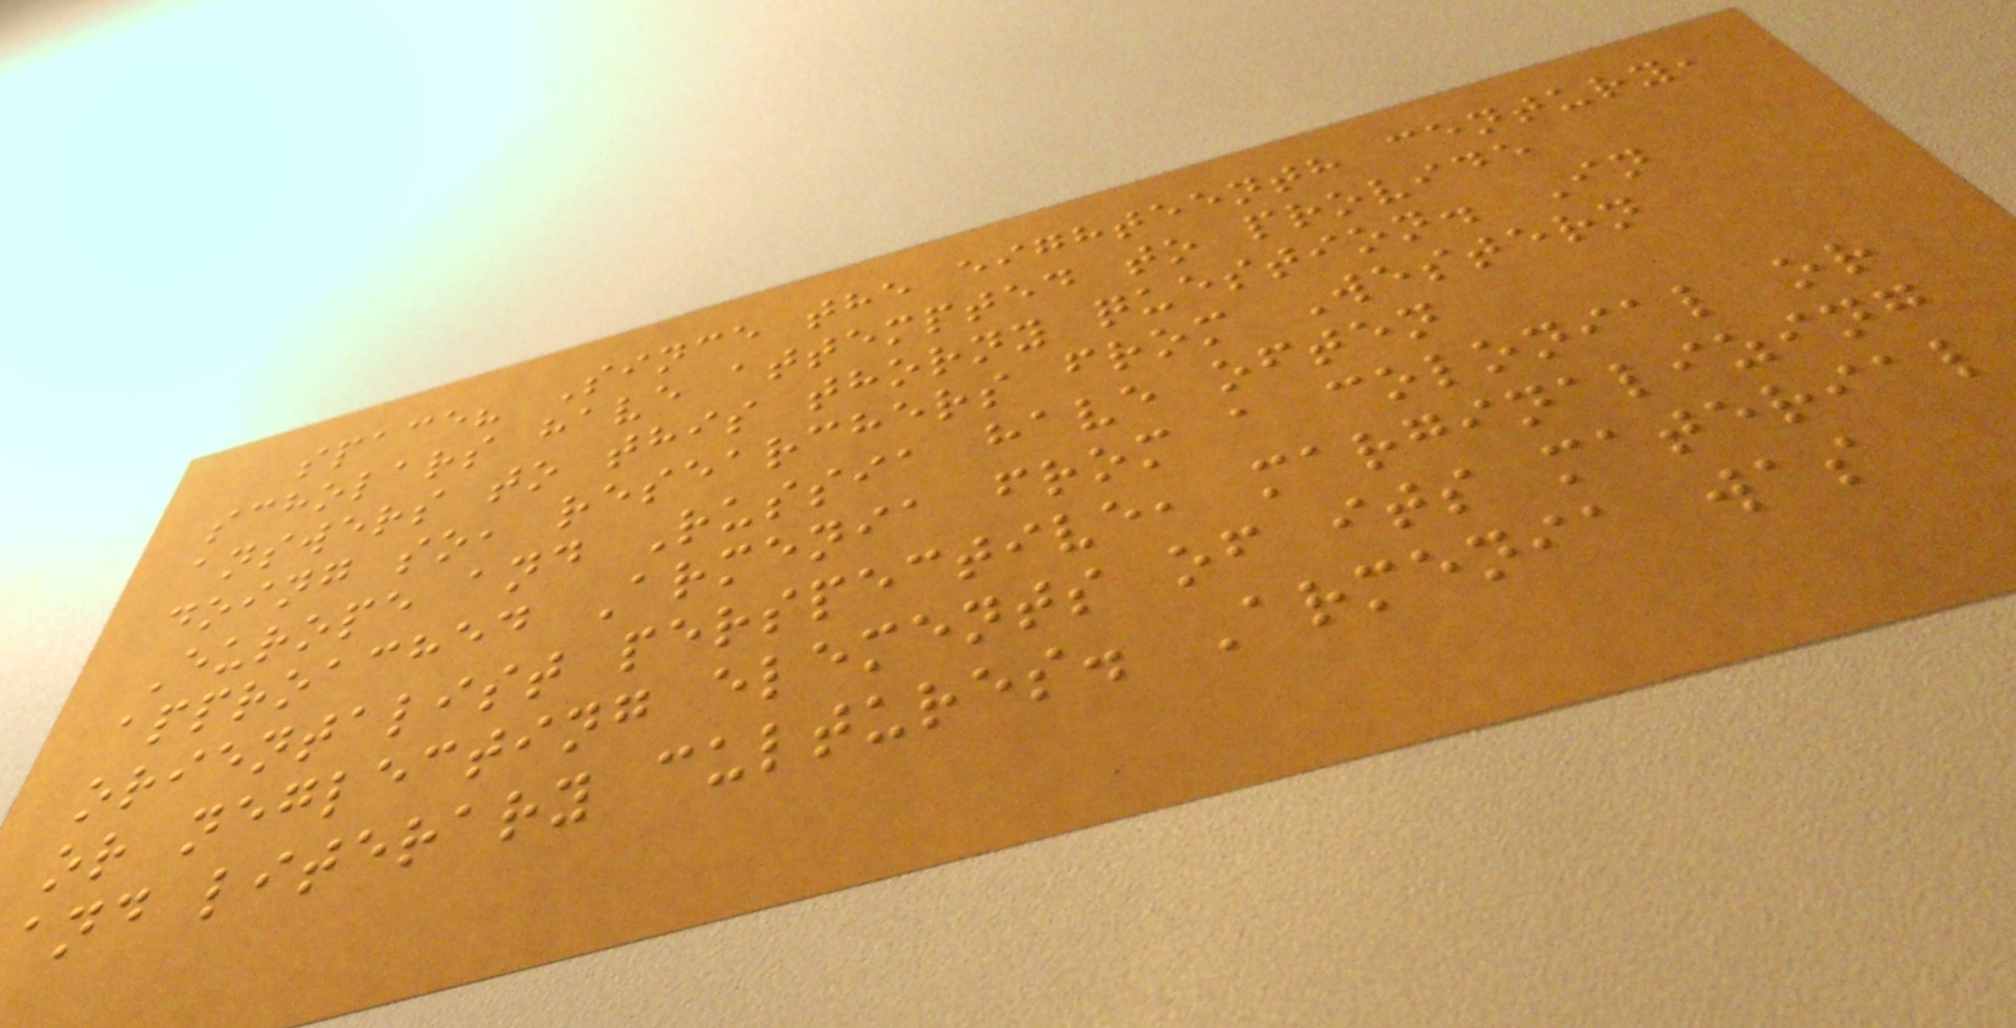space? Since the eighteenth century,
scholars have attempted to provide
answers to this thorny question. In
doing so, researchers from Western
Europe and Russia have often
approached Armenia from a colonial or
orientalist perspective, marginalizing
or neglecting elements of its material
and literary cultures. Armenia was
